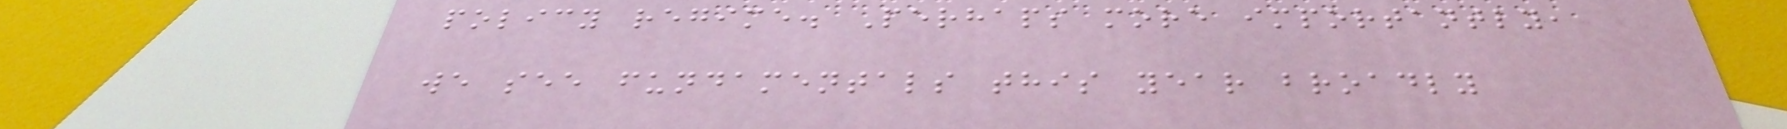policy regime. Perhaps more importantly,
we see fundamentals this year broadly
